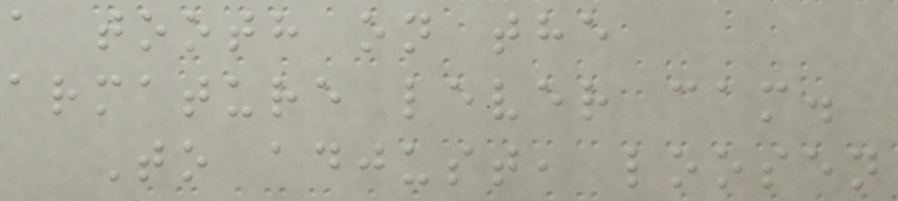a tooth on the
armature lever cam.
To adjust, loosen
